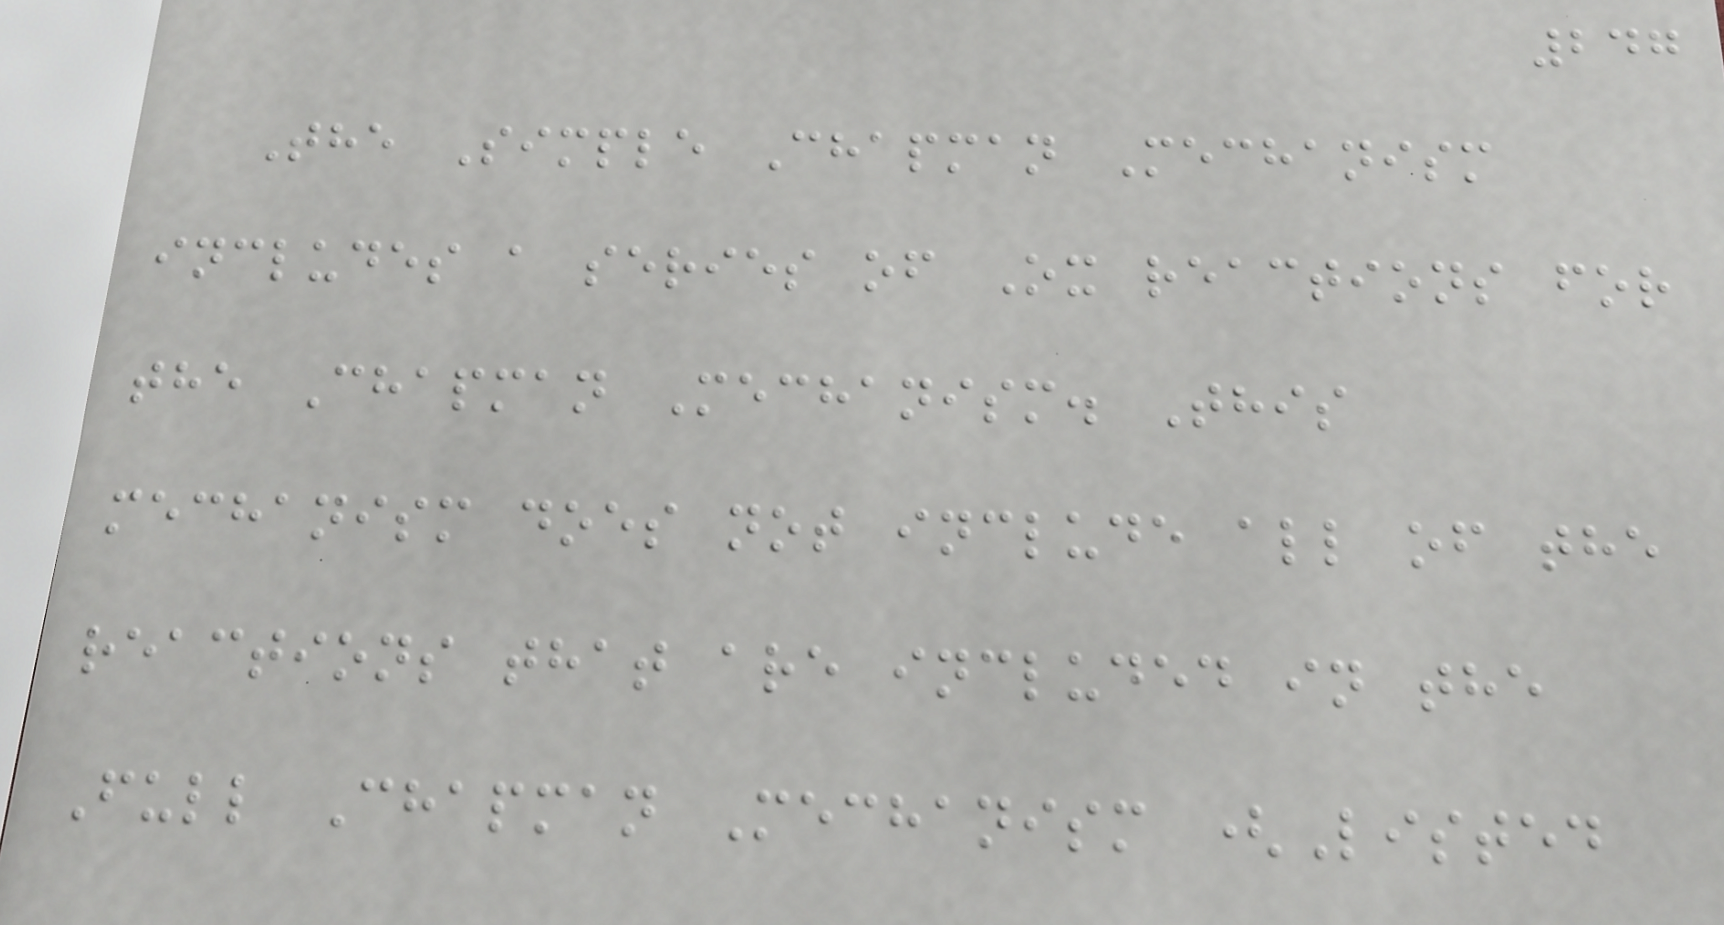247
The Simple Chapman Mechanism
includes a series of Ox reactions for
the Chapman Mechanism. This
mechanism does not include all of the
reactions that are included in the
Full Chapman Mechanism (Listed
